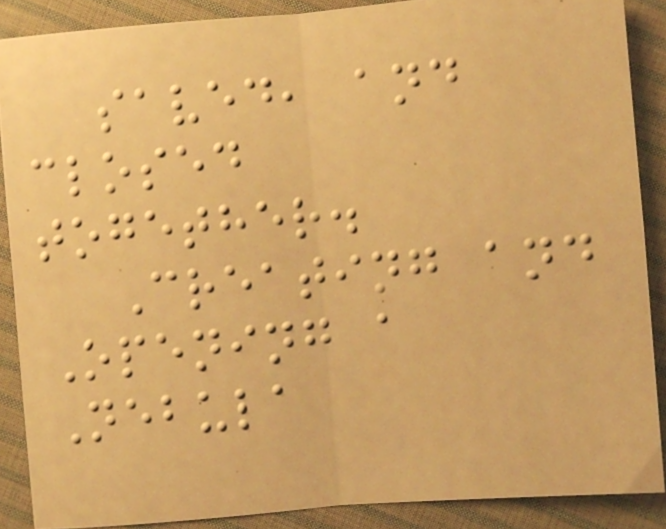saved, and
closed
together.
Creating and
Opening a
Nebula
